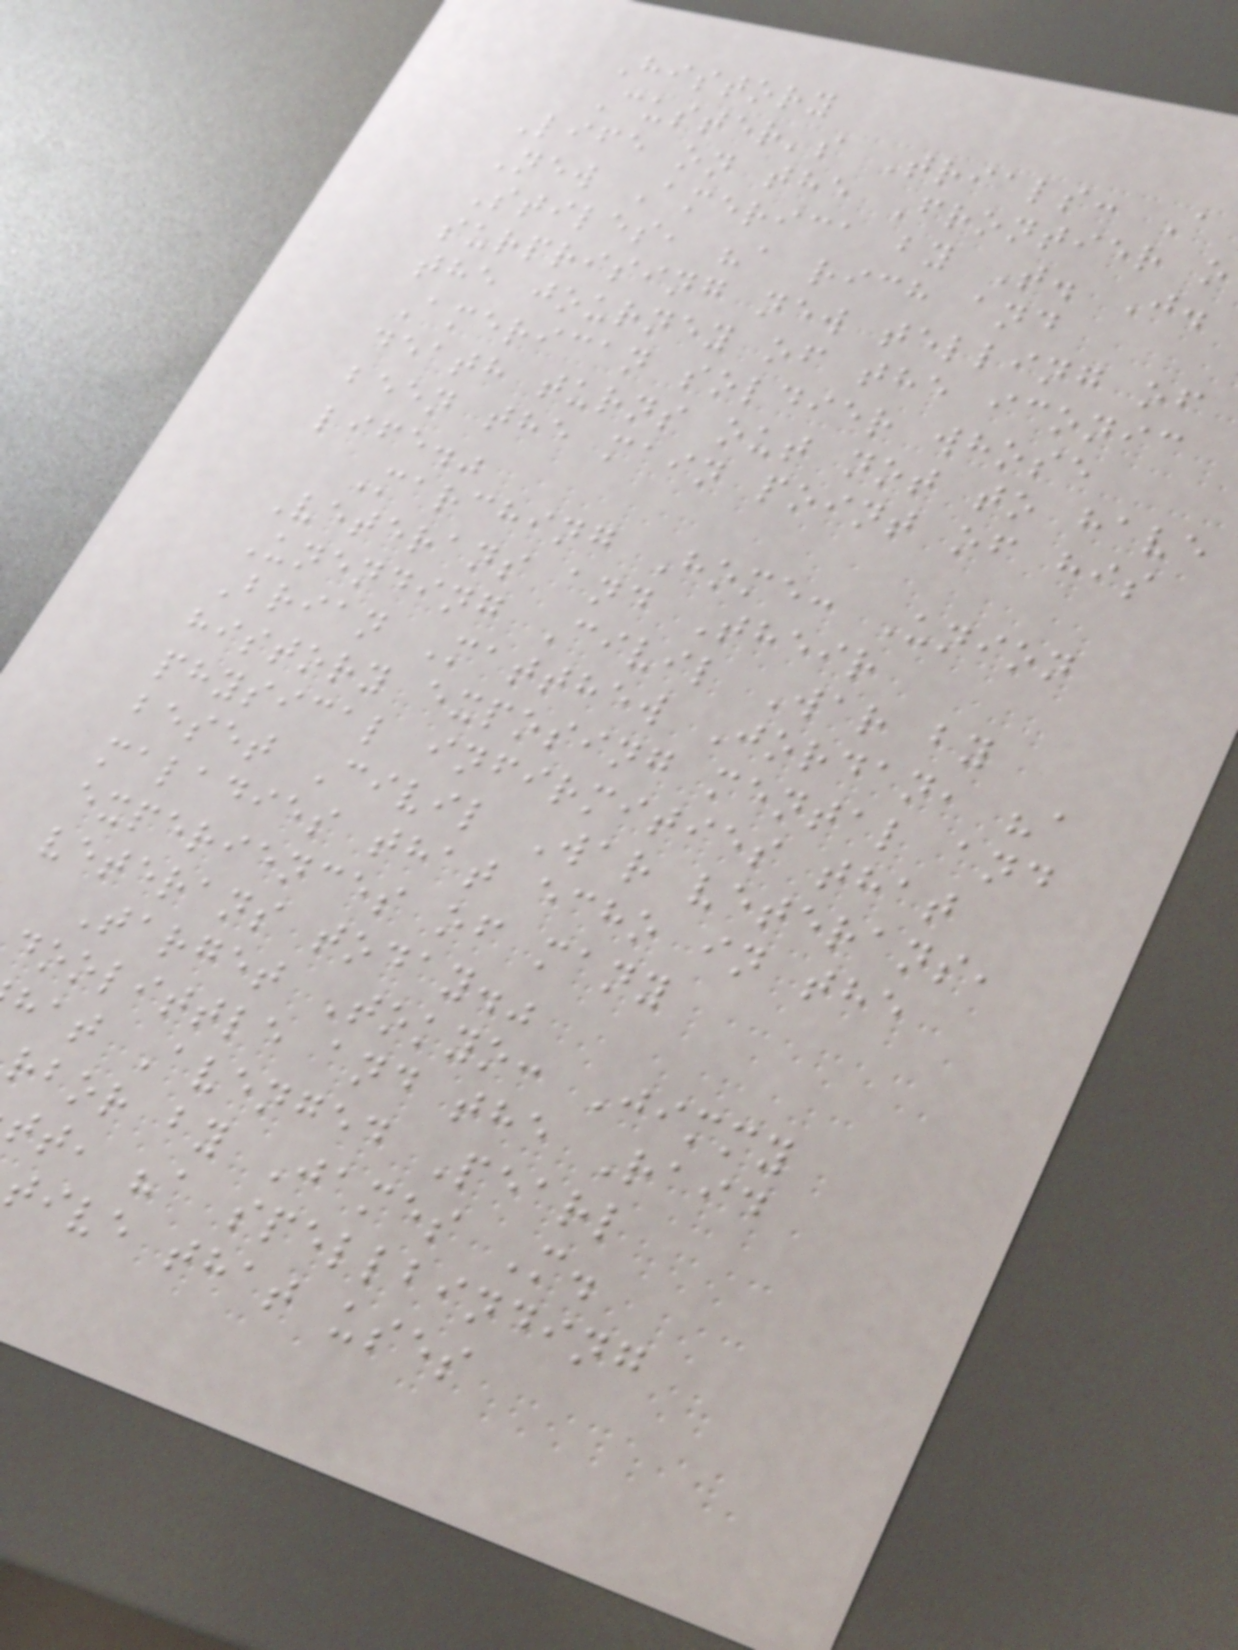History
Custer's Trials: A
Life on the Frontier o
New America by T. J.
Stiles, "a rich and
surprising new telling of
the journey of the iconic
American soldier whose
death turns out not to have
been the main point of his
life."
Marching Home: Union
Veterans and Their
Unending Civil War by
Brian Matthew Jordan, "a
history exposing mental and
physical infirmities that
beset Civil War veterans,
maladies that echo in the
experiences of many
veterans today."
Target Tokyo: Jimmy
doolittle and the Raid
hat Avenged Pearl
rbor by James M.
tt, "a spellbinding
tive that uses
